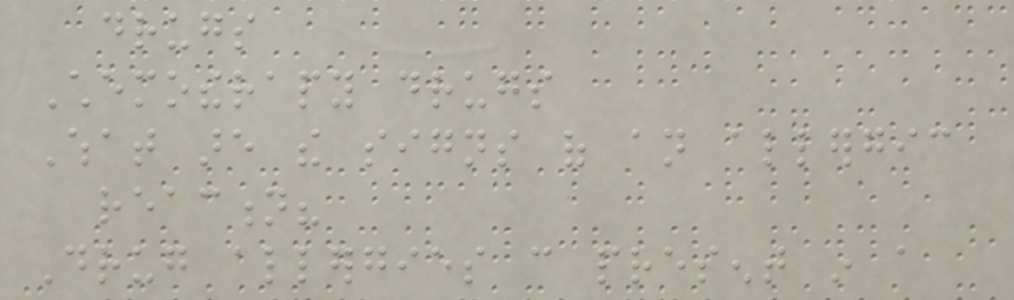drugs
Chemotherapy drugs
What are the signs of an allergic
reaction?
Drug allergies can present in a
